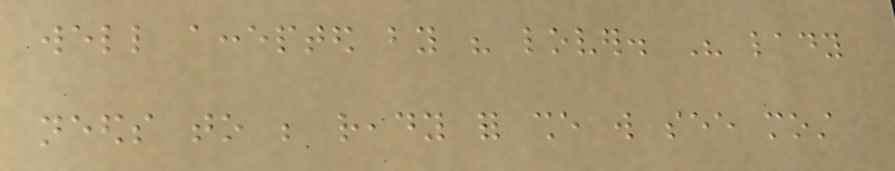well accepted by his lover. His lady
needs to be ready for she will see most
